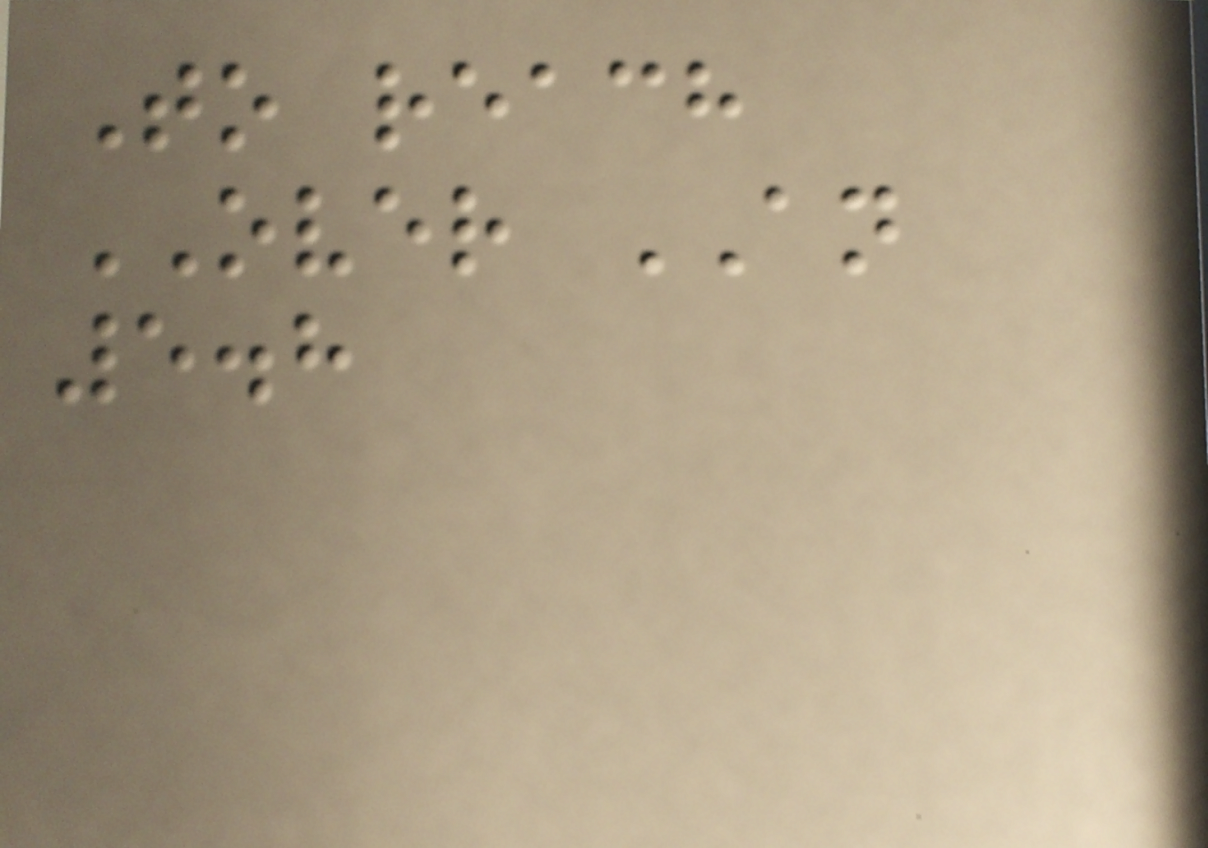To reach
OVER AN
5.8
